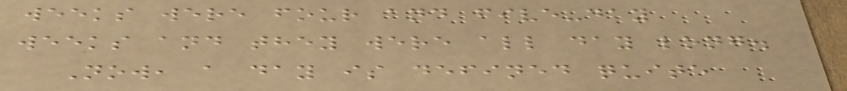weeks were four and five-day
weeks and they were all day long.
Now, a day is defined quite
